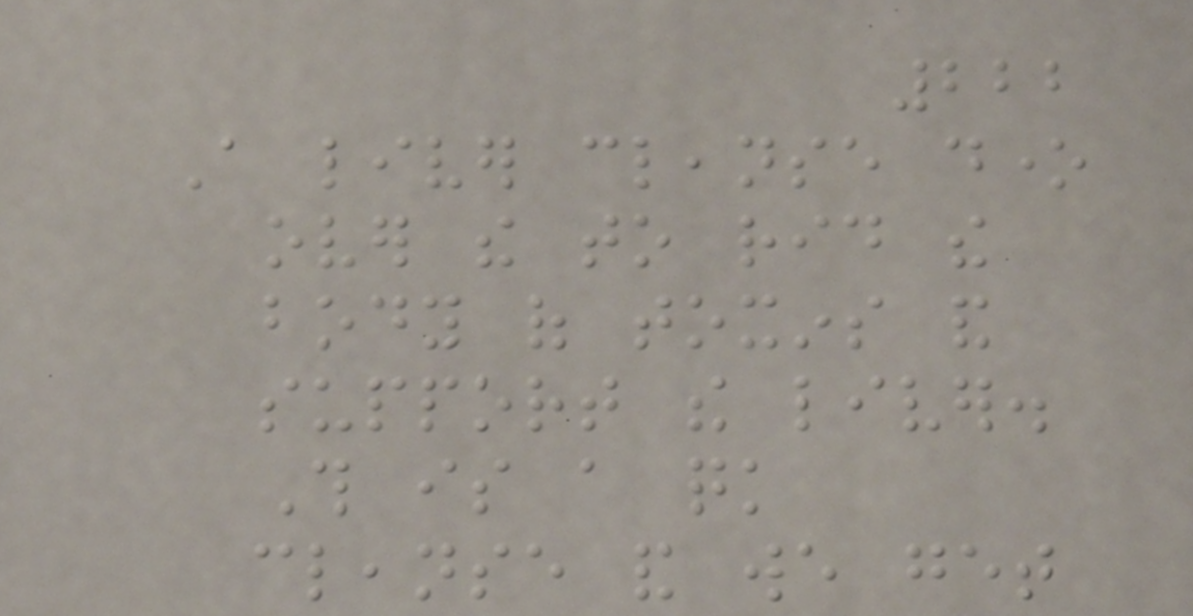222
A liver cleanse done
over the to rid the
body of toxins and
support the liver.
This is a quick
cleanse and we get
